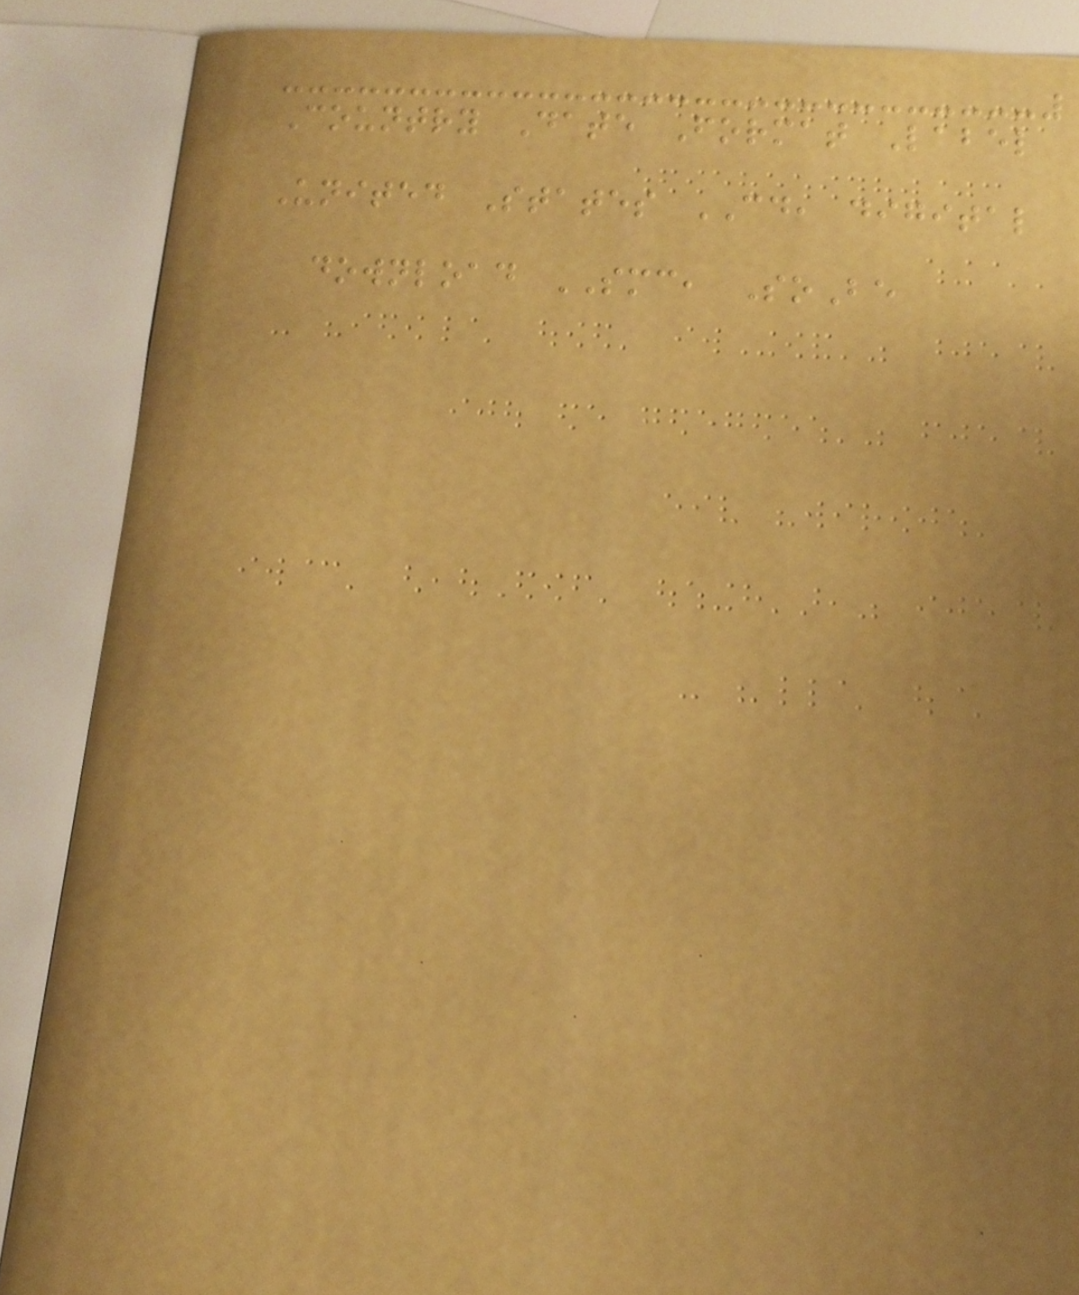Country Date Format Label
United States CD, digital
download SMC, SoBe
